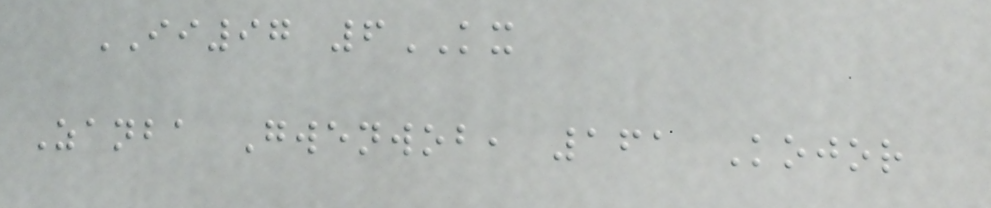II97 6KX
Zanba Gwenwob, 161 Kojor
